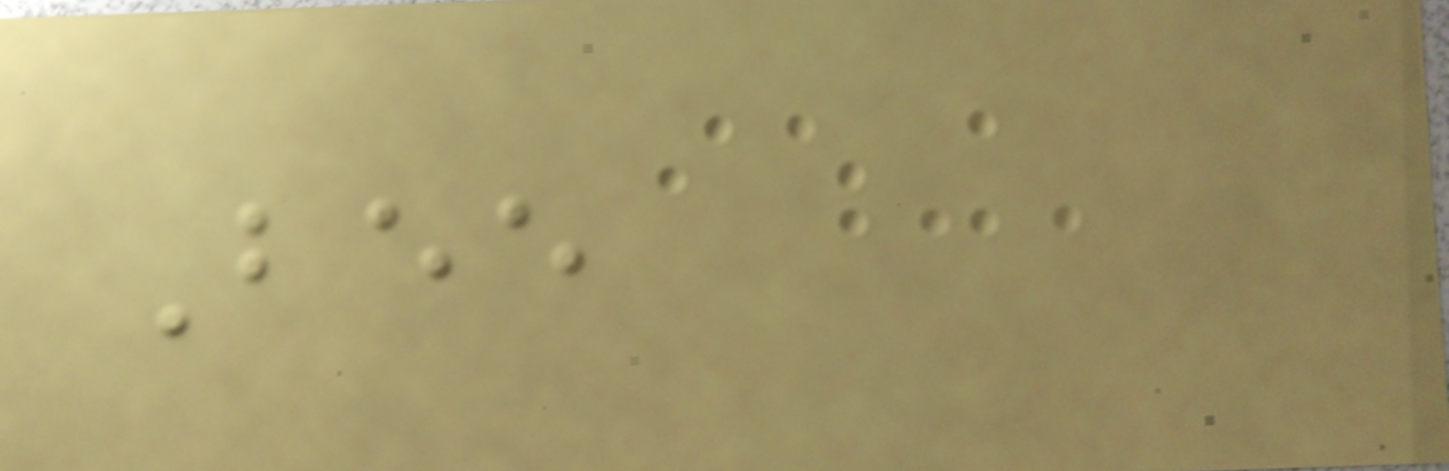Bee
